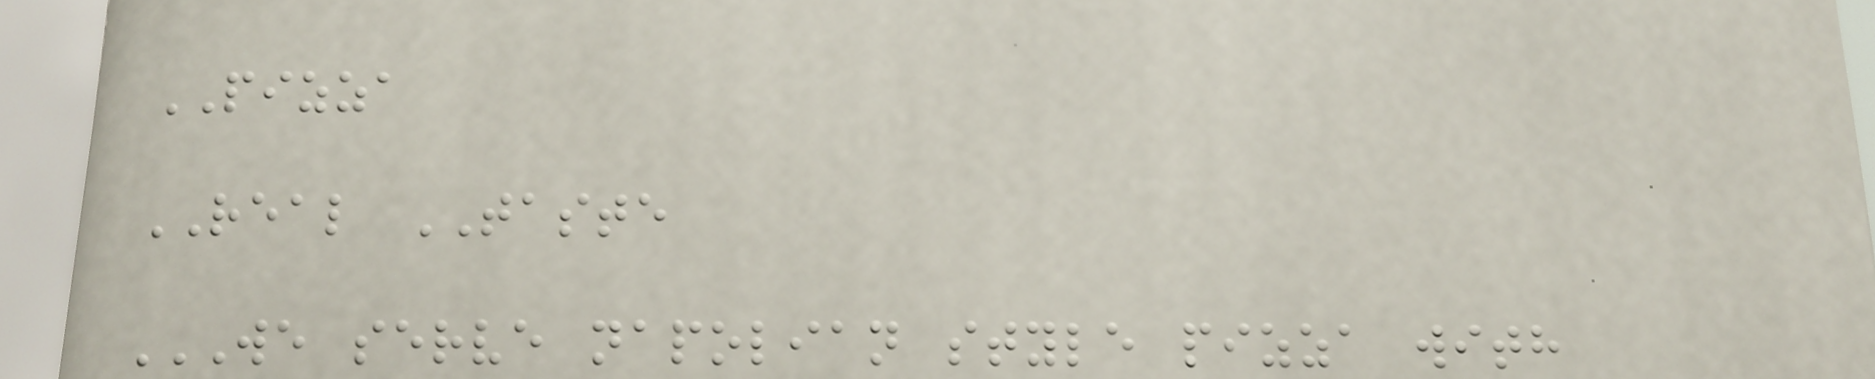PIZZA
REAL TASTE
WE SERVE NAPOLIAN STYLE PIZZA WITH
